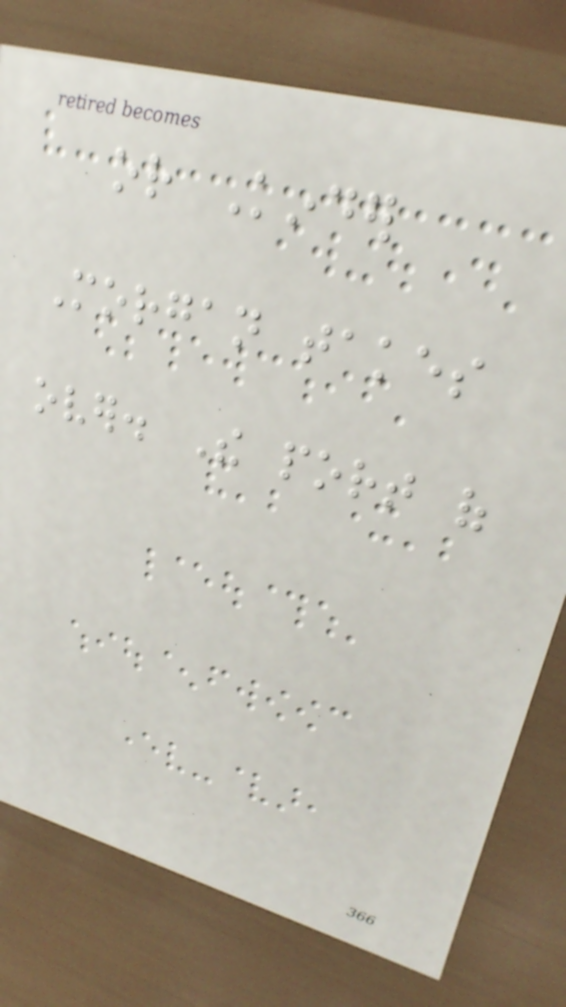or Kinder
Morgan takes
over. The port of
